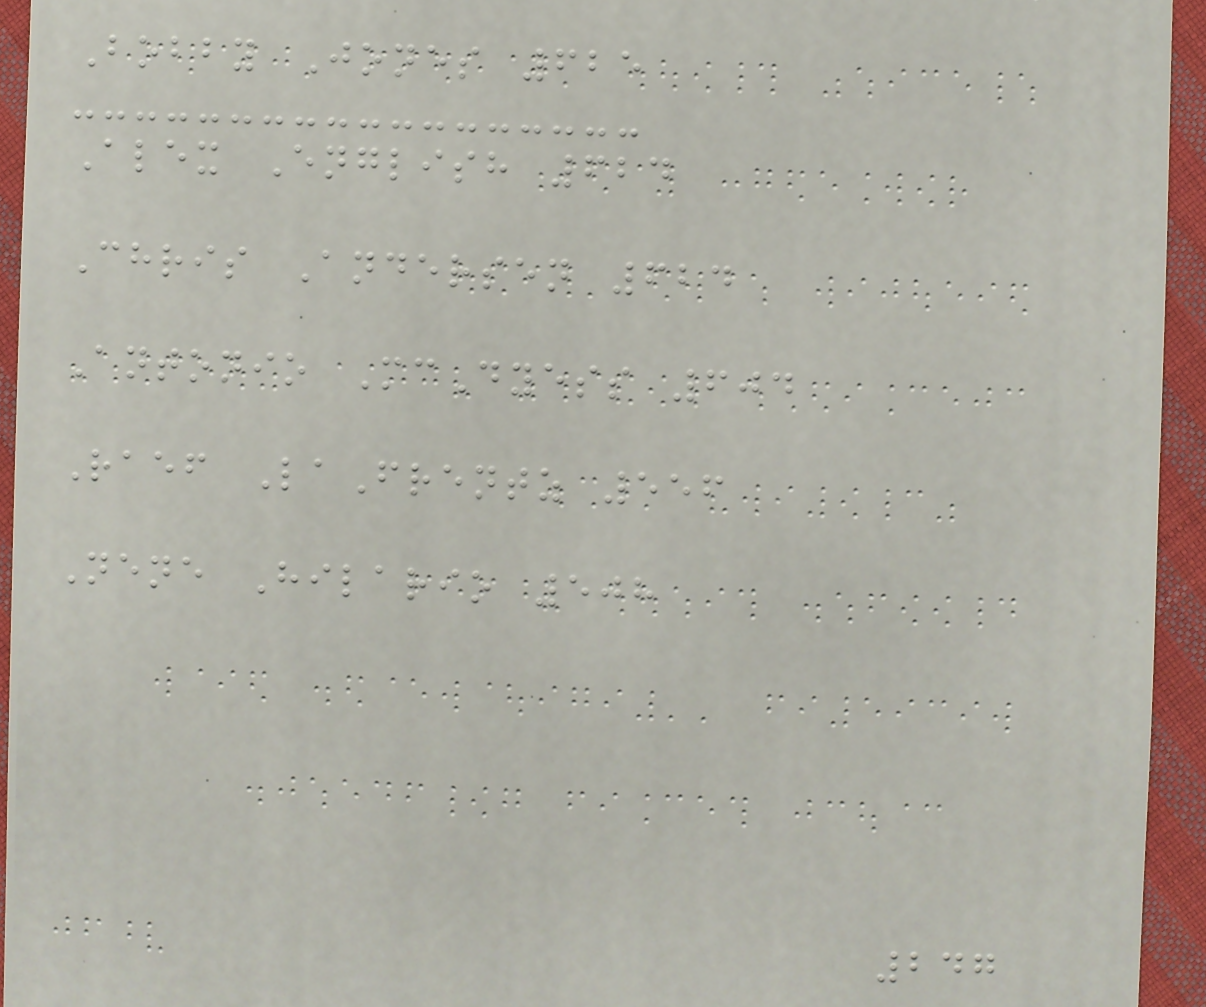Bobby Jones 625
Alex English 624
Chris Andersen 624
Antonio McDyess 604
Raef LaFrentz 556
Nene Hilario 508
247
